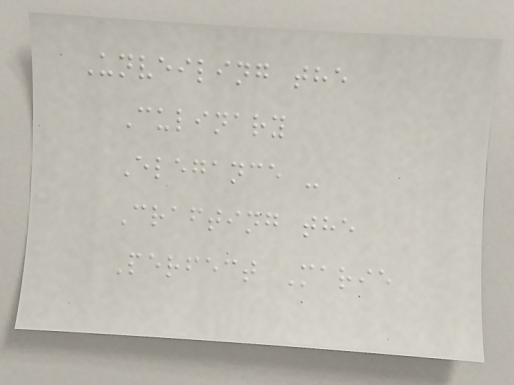Unveiling the
Culinary
Elegance -
Crafting the
Perfect Marie
